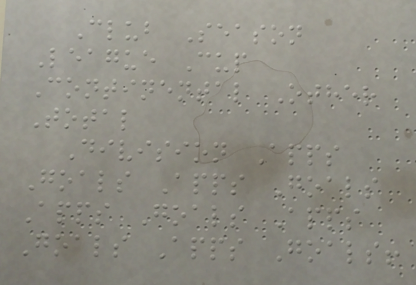Club Season
League Cup
Continental Other
Total
Division Apps
Goals Apps Goals
Apps Goals Apps
Goals Apps Goals!
